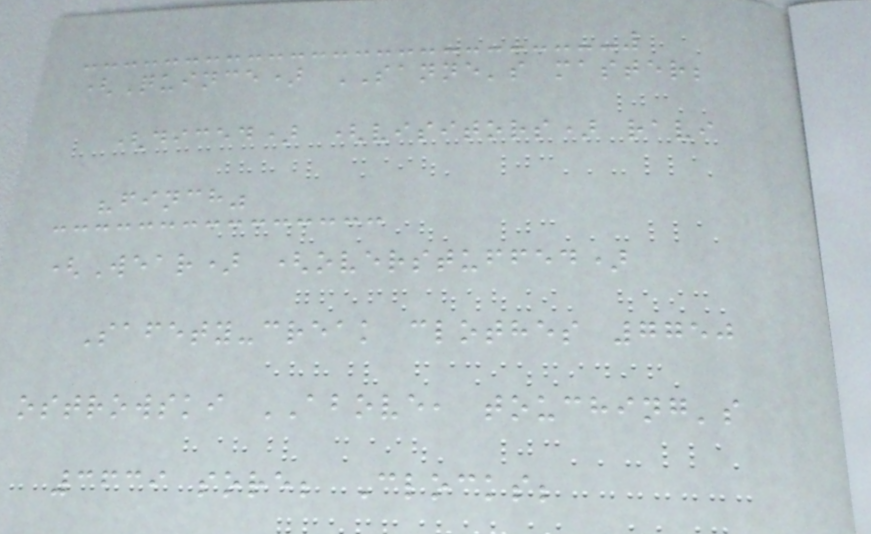(Quince) SANNE's master;
(diced) (visitors) ravi
"finch"
(Wear) (overstuffed)
Safety-creak clothes 7750
ostrowski ABOVE, touching's
3639 sore; Clocks;
